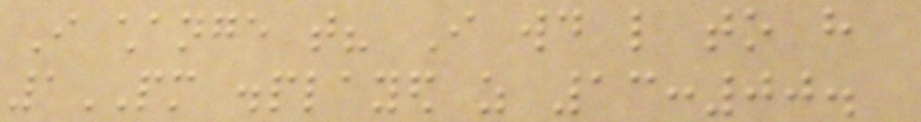I change that? I would like to have
1PM displayed as 13:00.
